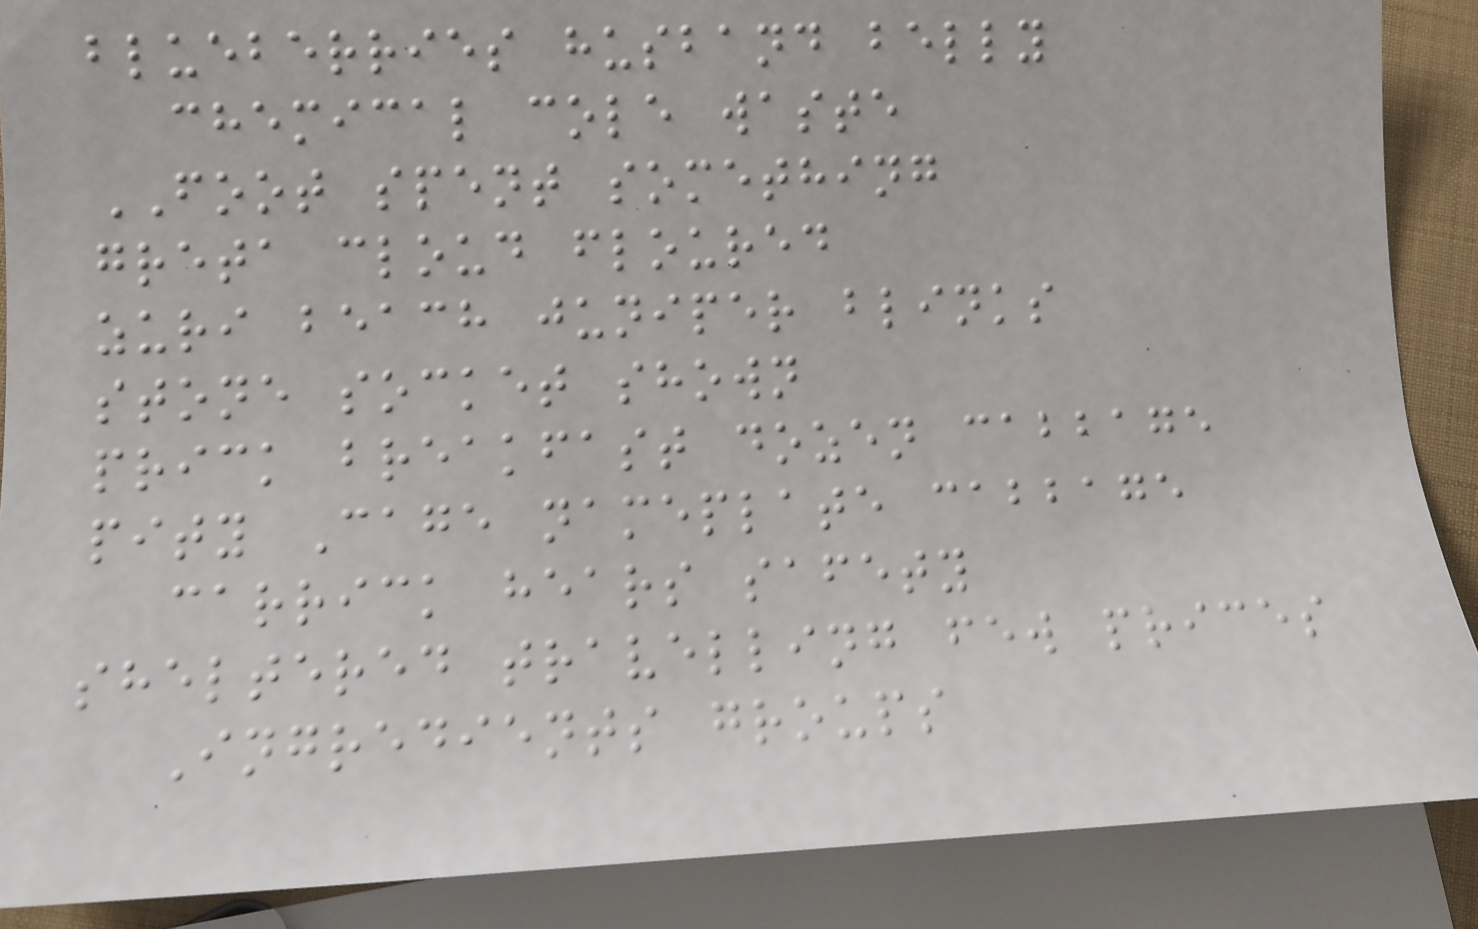blueberries husband belly
chemical cole waste
FOOT spent something
greta cloud floured
zuri beach juniper blinks
stone socket shown
prick breakfast dozen cabbage
pity Cage nameplate cabbage
carrick hears safety
sheltered travelling few prices
Ingredients groups
